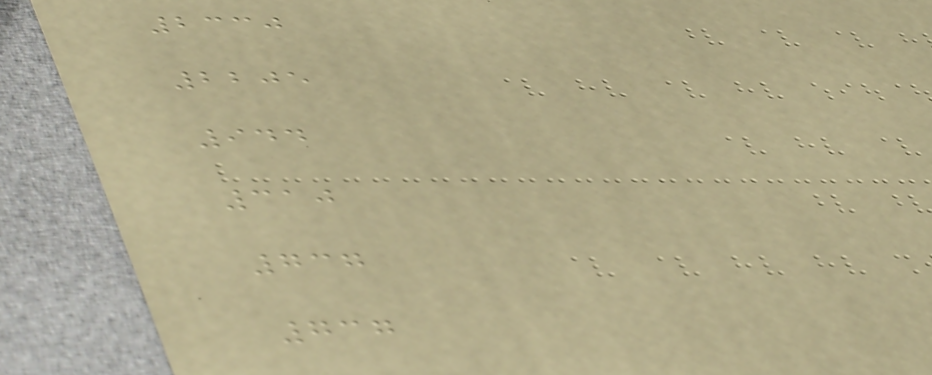2330
2205
944
310
737
737
